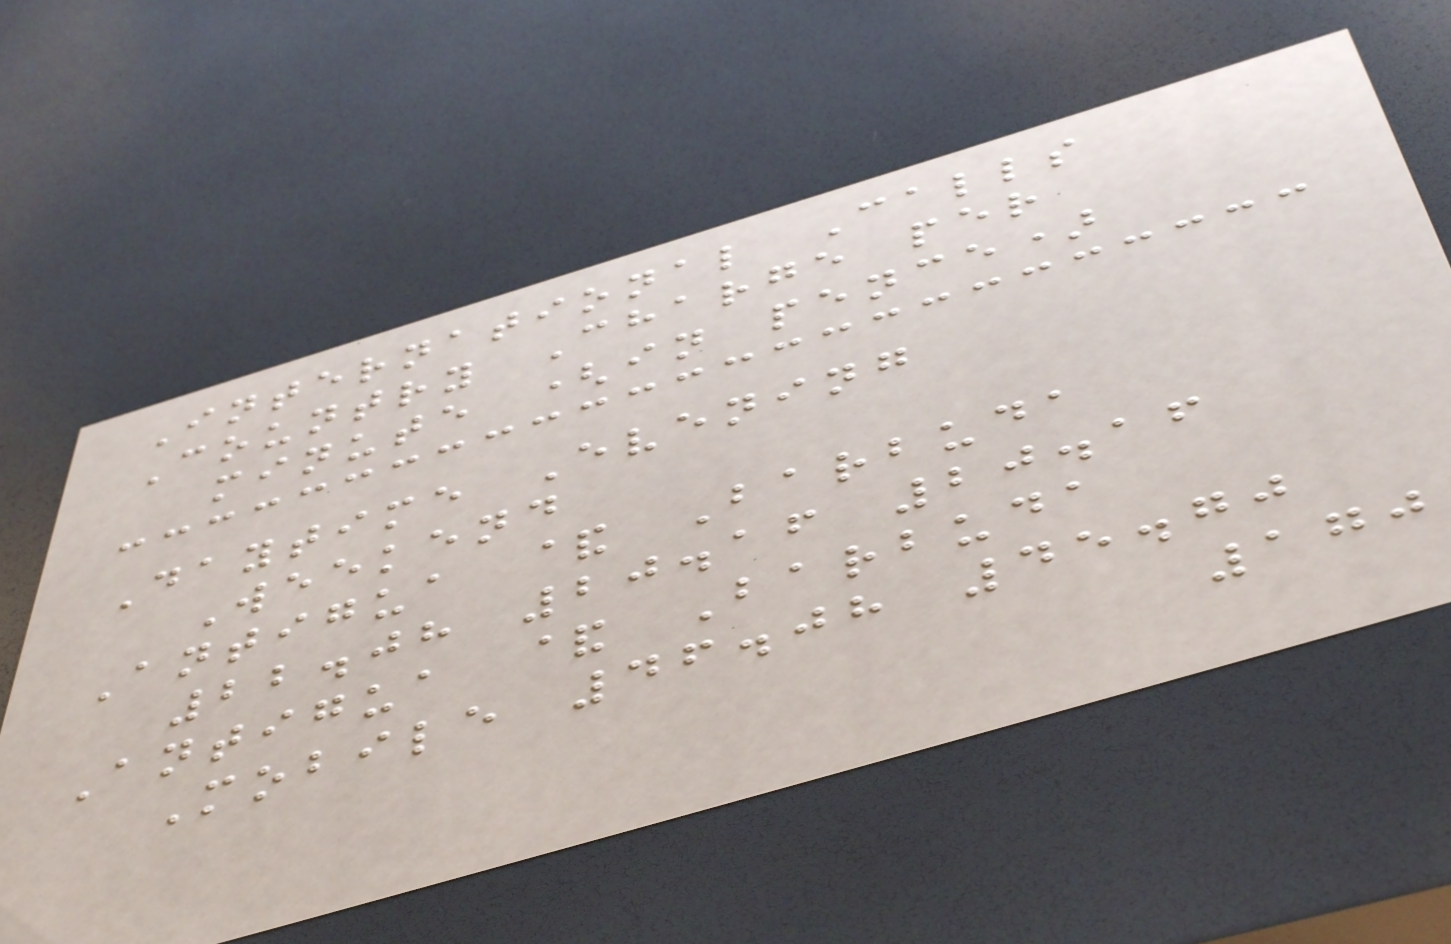International Calls
Country Charge per
minute (in pence)
Daytime Evening
Weekend
Antigua & Barbuda
22.08 20.16 20.16
Antigua & Barbuda
Mobile 46.08 45.70
170
